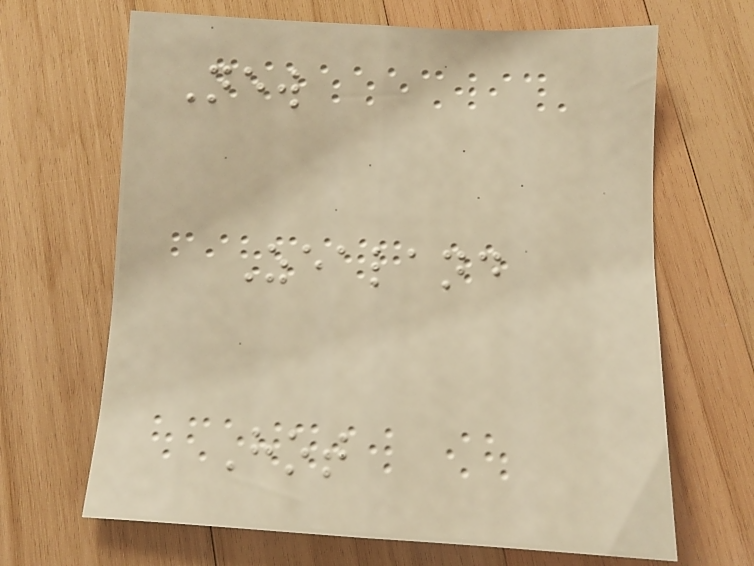New
Zealand
Hot
